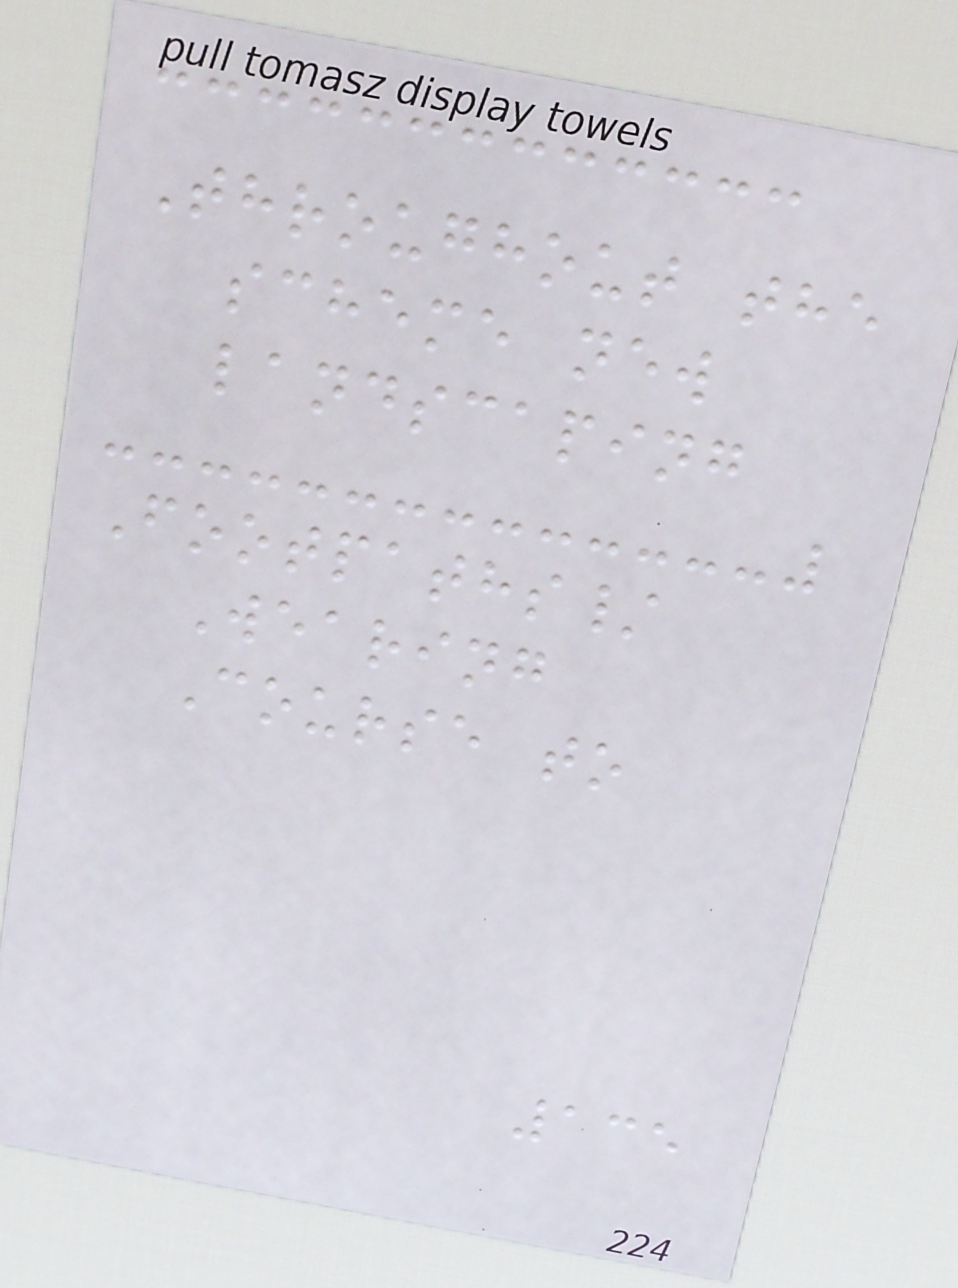Throughout the
scheme new
landscaping
Footpaths/
Wearing
Course to
135
